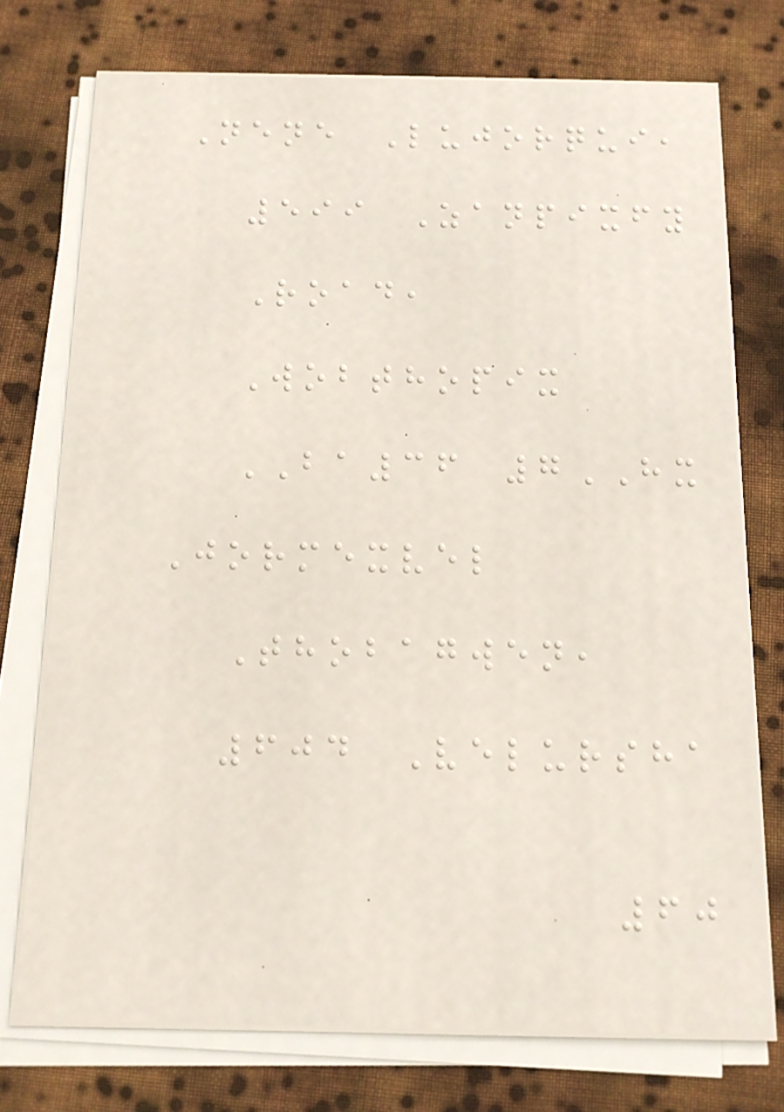Nene Lujorqui,
599 Zanpixfy
Road,
Wobthopix
BA36 7HX
Jormexvel
Thobagwen,
604 Velursha
60
